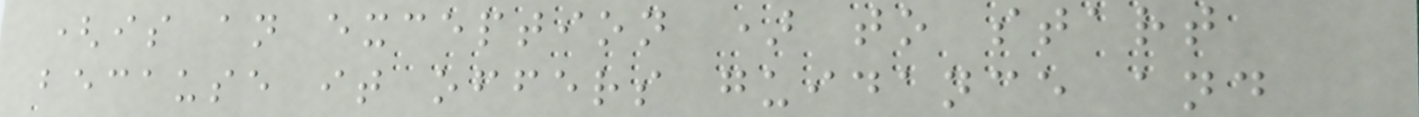(is an exception ) to start
because it offers guidance and
